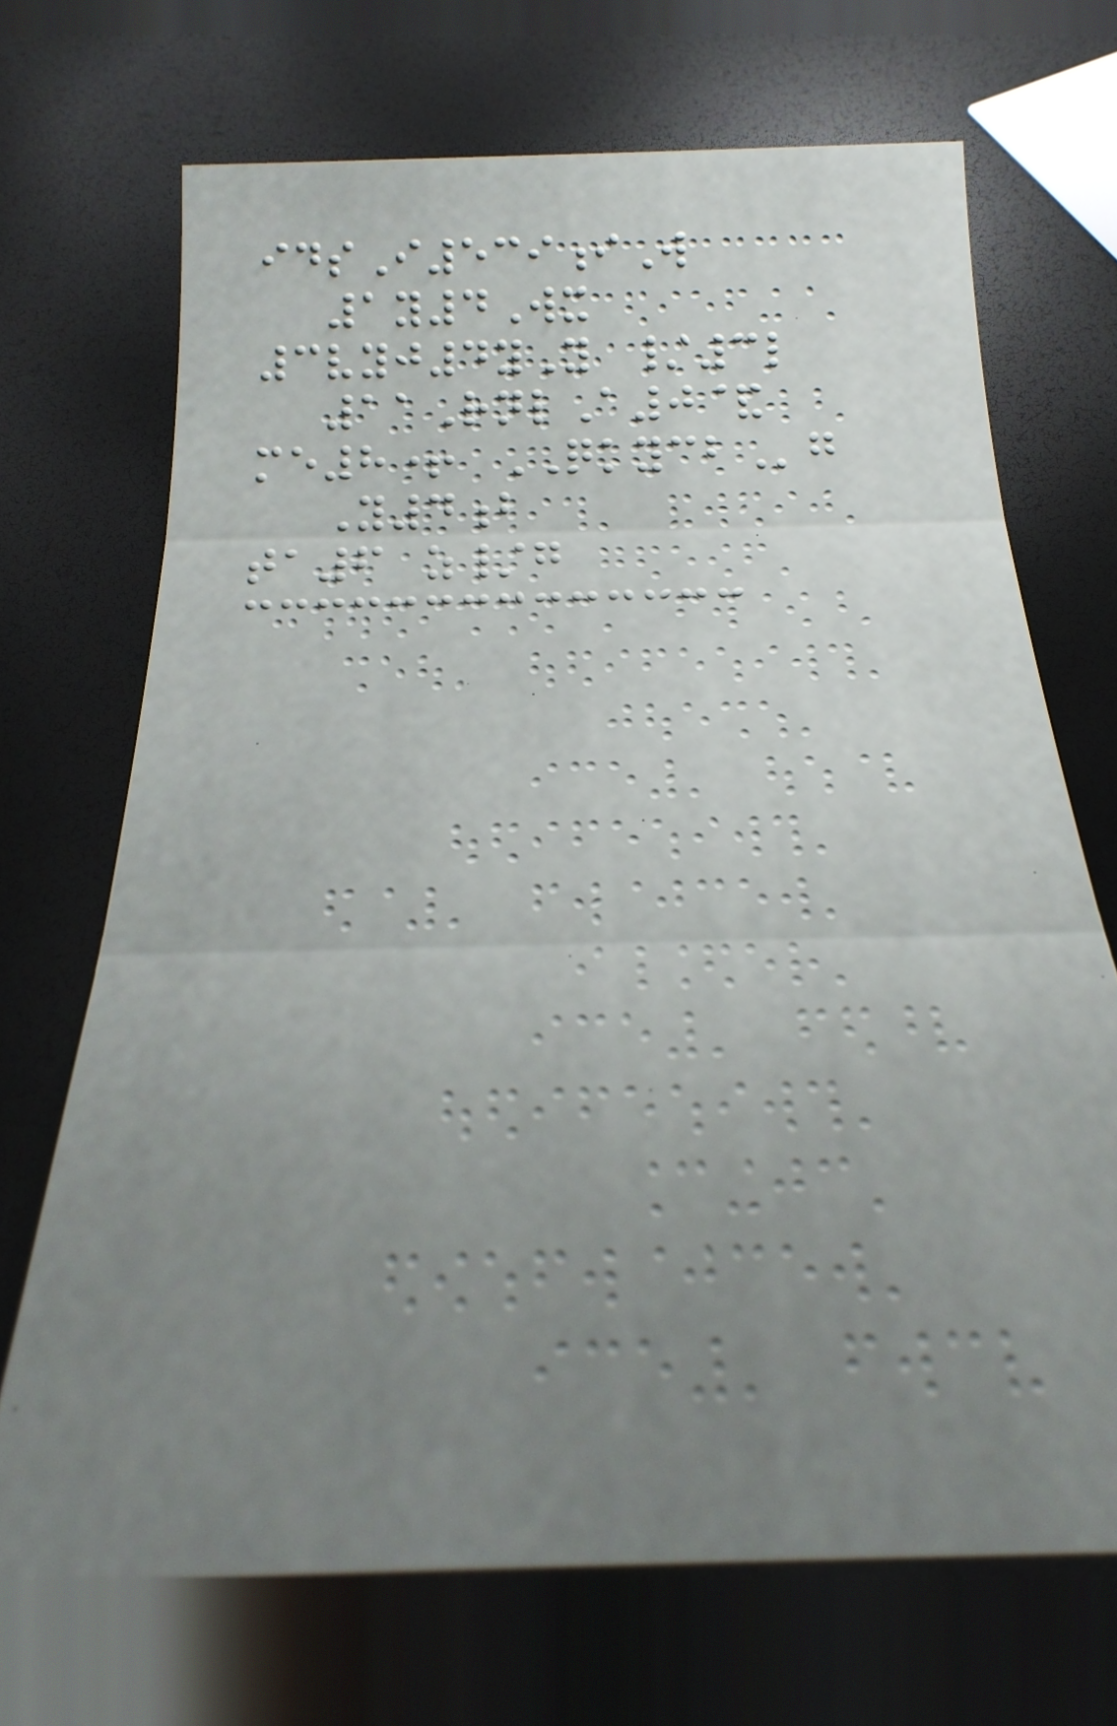idsI539iW
1y4Wx
3vyj4yY /3l
11RnlA0&
me8+ QKYCBg
Y4b
ta6 z/g
